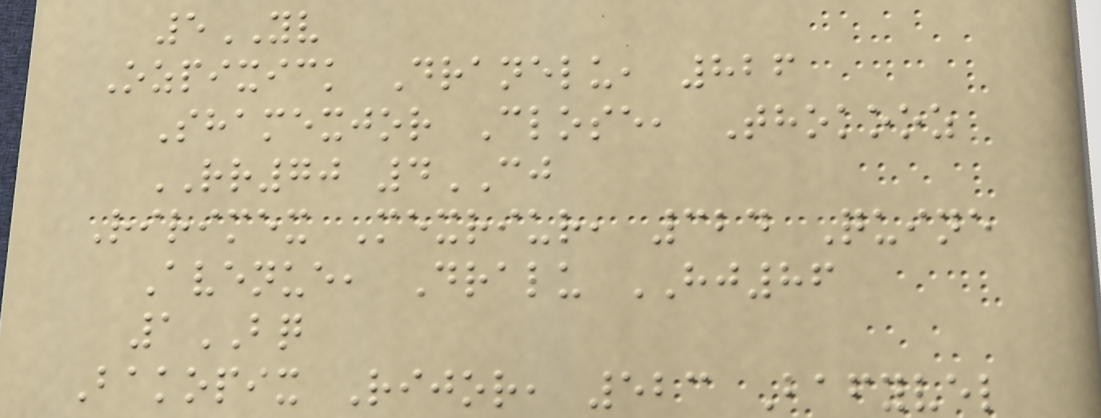5YV
Ozpixick Dranelu, 826
Shamexjor Close, Thokooz
RR70 4CJ
Ririmex Mexriur, 324 Quine
Avenue, Dralu HJ86
1BQ
Bakopix Rijor, 523 Bafyvel
